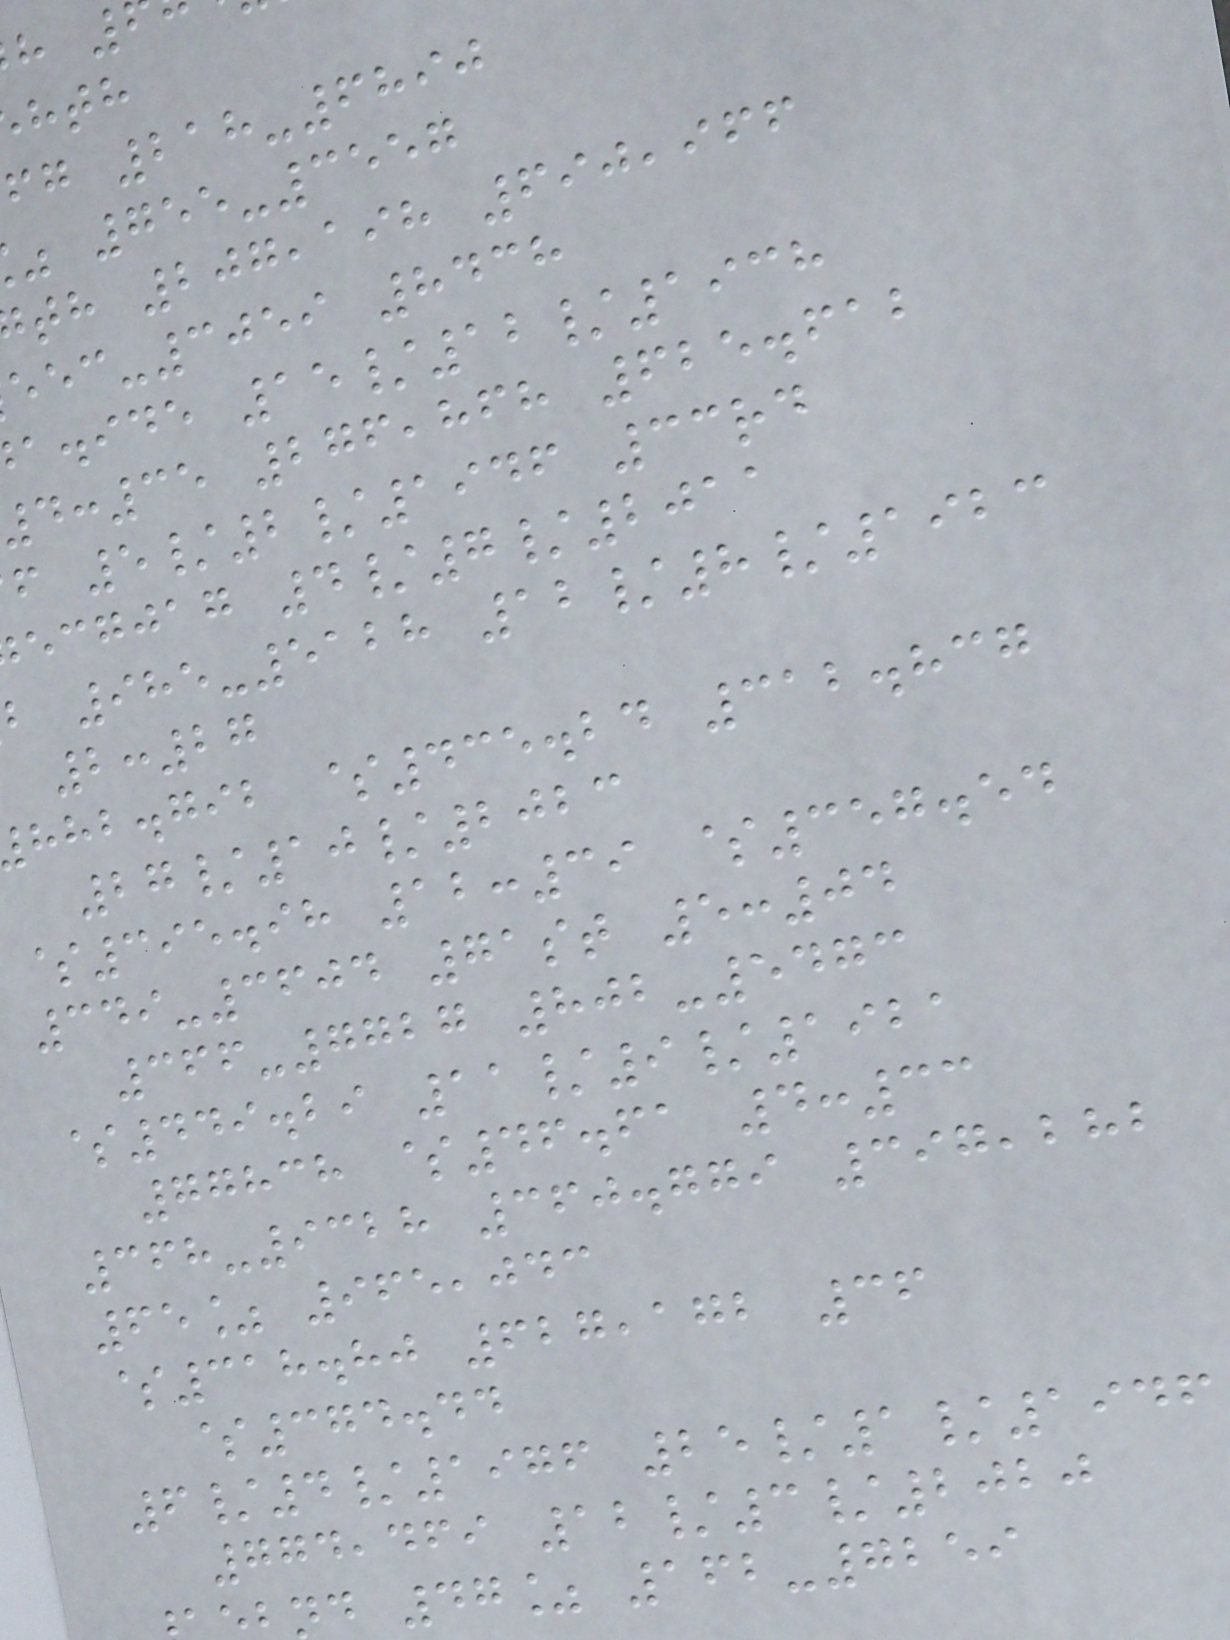fg 218-6890
755-3557
th 207,198 690,966
-3059 8438
a.ide 15/12/1938
:35 276,868 625.612
f 5/2/1946 33rd
ecgjag 4/7/2011
b 985-5128 12/8/1923
2:27
hhb.gib $435.24 312.837
27/10/2023
$395.98 12:39 $357.54
349-3604 71st 5:04
366-7727 802-5473
$449.29 11/9/1921
77838 $46.61 4:33
368-9328 360.779 397,282
65% 965,043
$318.80 627,172 36
$374.44
6/4/1976 25/1/1946
774,469 12/3/2020
nd 47% 162-7259
